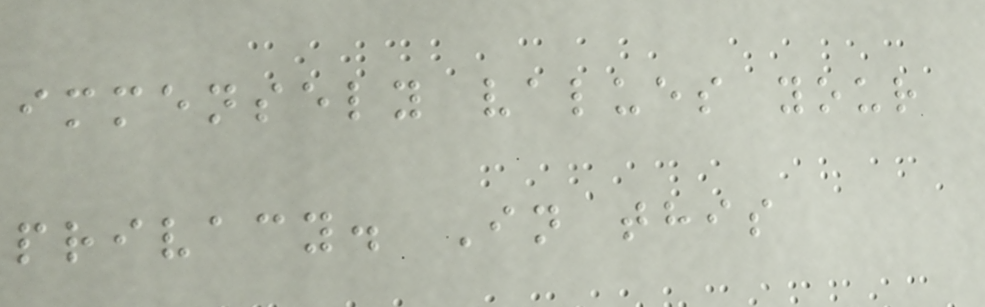immensely values your
privacy. In this
